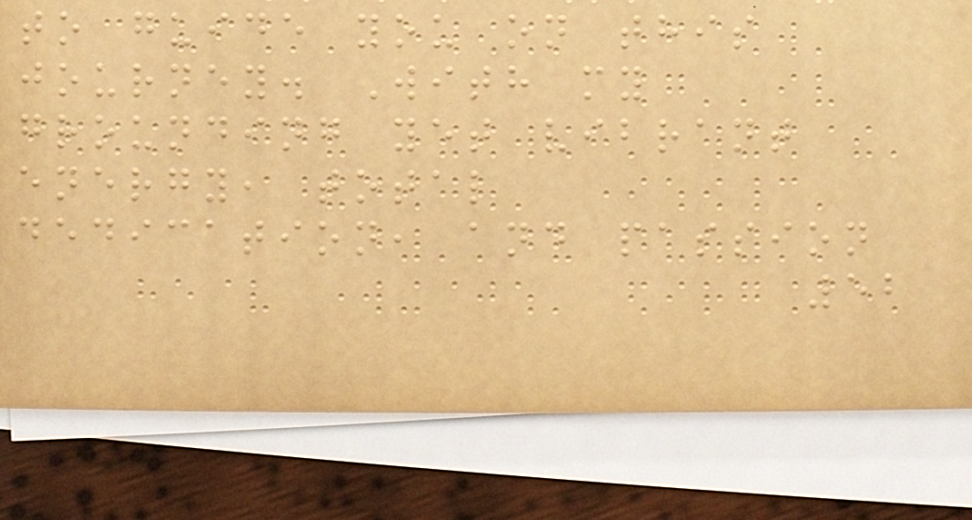to guide you on this
journey. With my
grounding yet vibrant
energy, total
dedication, and passion
52
